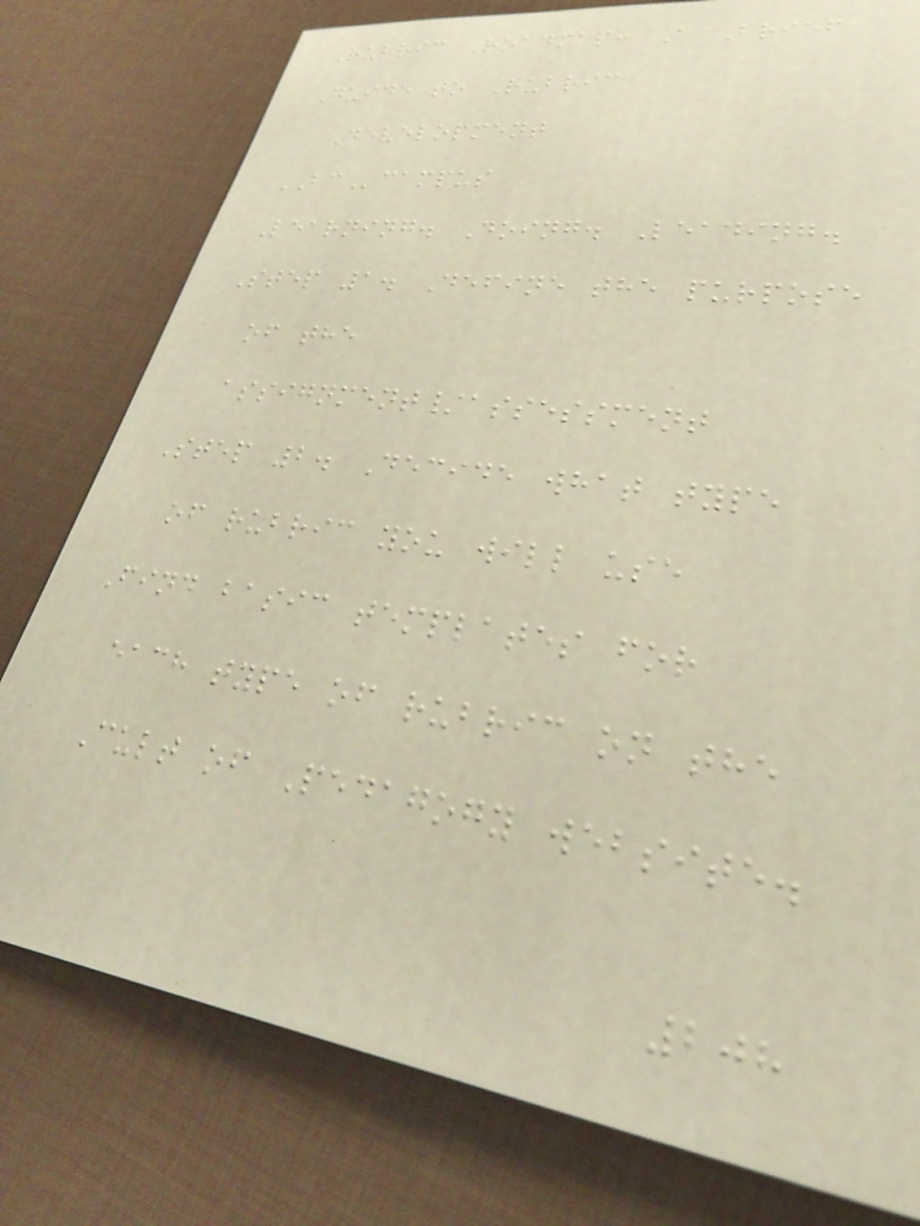Rubric Roadmap: A Brief
Guide to Rubric
Development
BCcampus
Learning. Doing. Leading.
Step 1. Define the purpose
of the
assignment/assessment
Step 2. Decide what type
of rubric you will use
Find basic templates for
each type of rubric on the
Cult of Pedagogy website.
208
